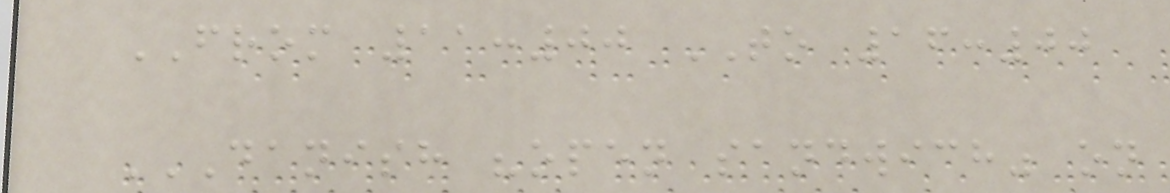FROM 11:00 TO 16:00
DANISH "OPEN SANDWICH" ON
